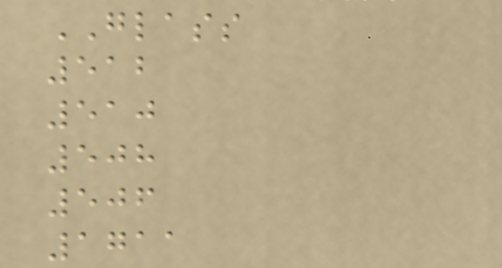GLASS
512
510
508
506
1711
